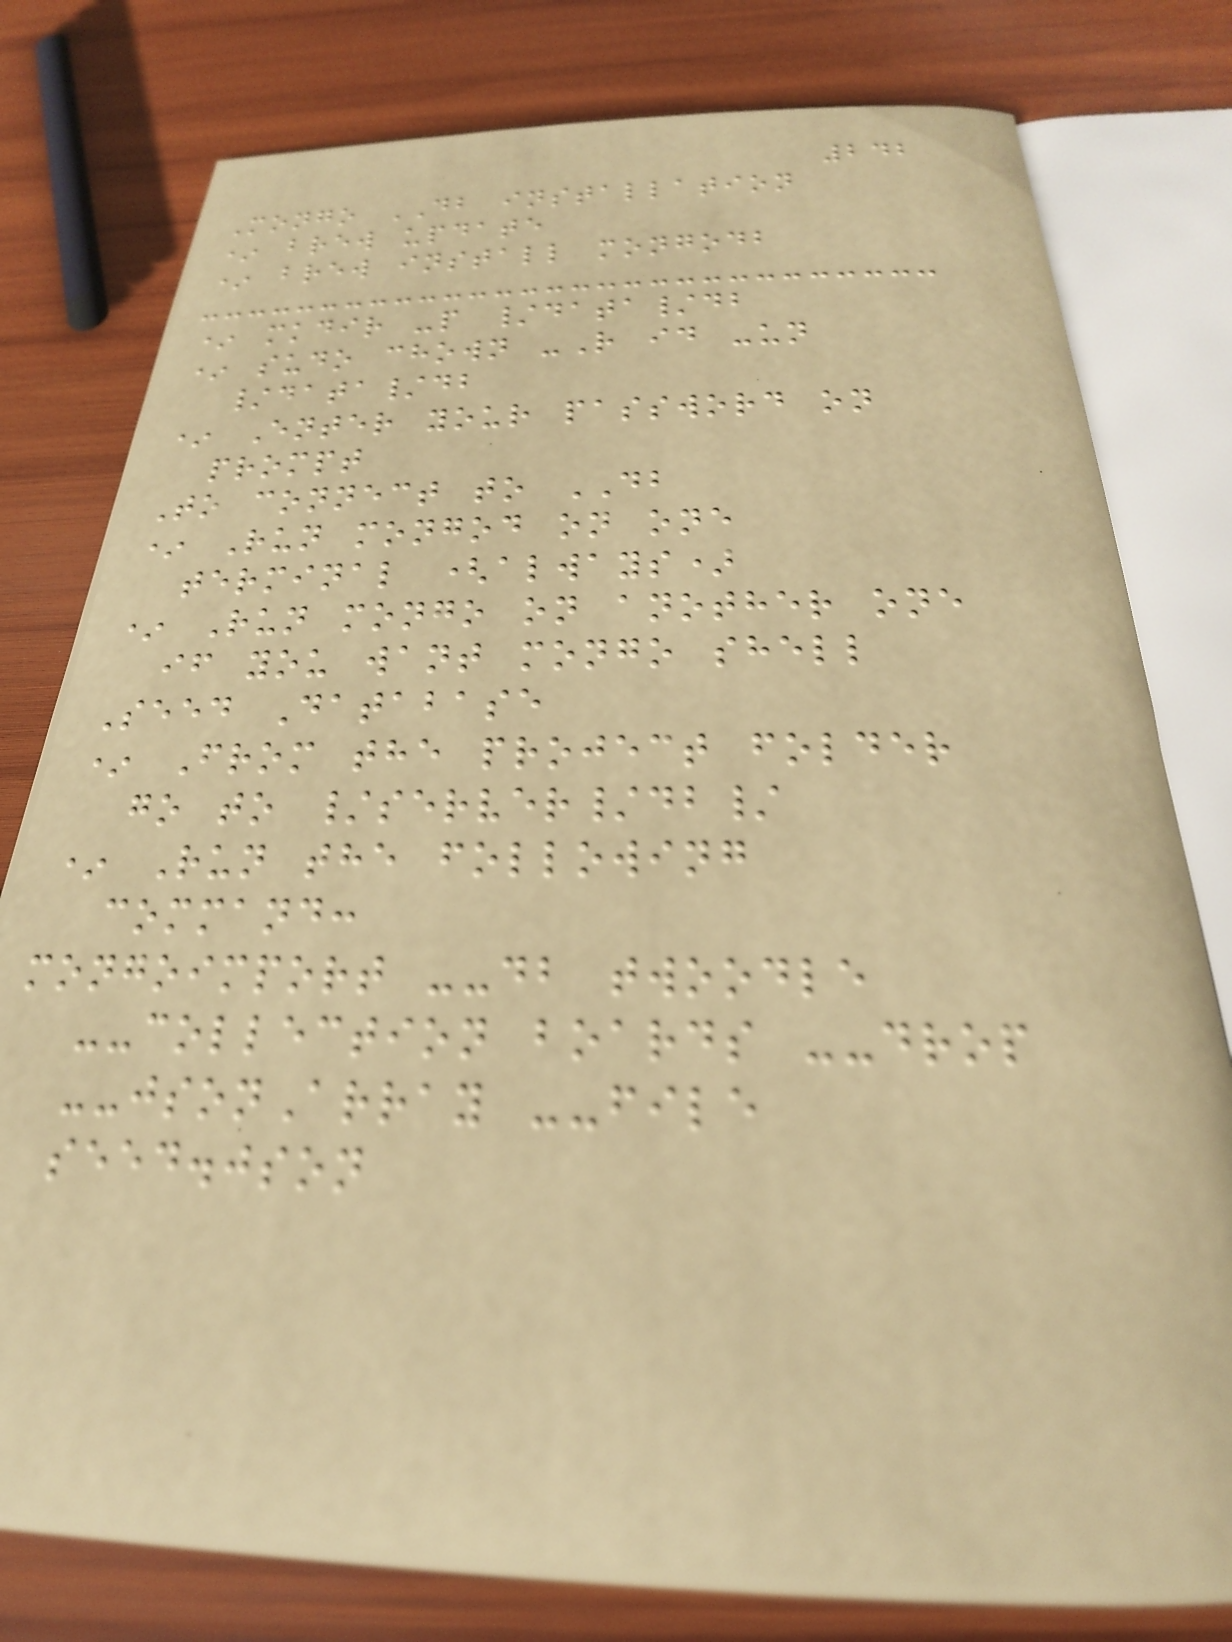242
Mongo DB installation
* brew update
* brew install mongodb
* mkdir -p /data/db
* sudo chown -R id -un
/data/db
* Enter your password on
prompt
To connect to DB
* Run mongod on one
terminal (always)
* Run mongo on another one
if you want mongo shell
Seed Database
* From the project folder
go to /server/db/
* Run the following
command:
mongoimport --db twoodle
--collection boards --drop
--jsonArray --file
seed.json
